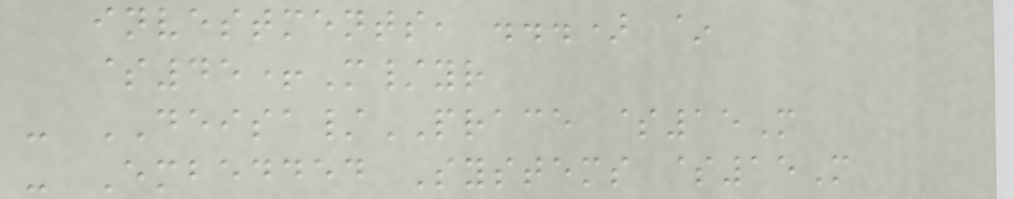investments, ...) ~
$45+M/yr
- DEISA/PRACE $15M
- Embedded Systems $15M
